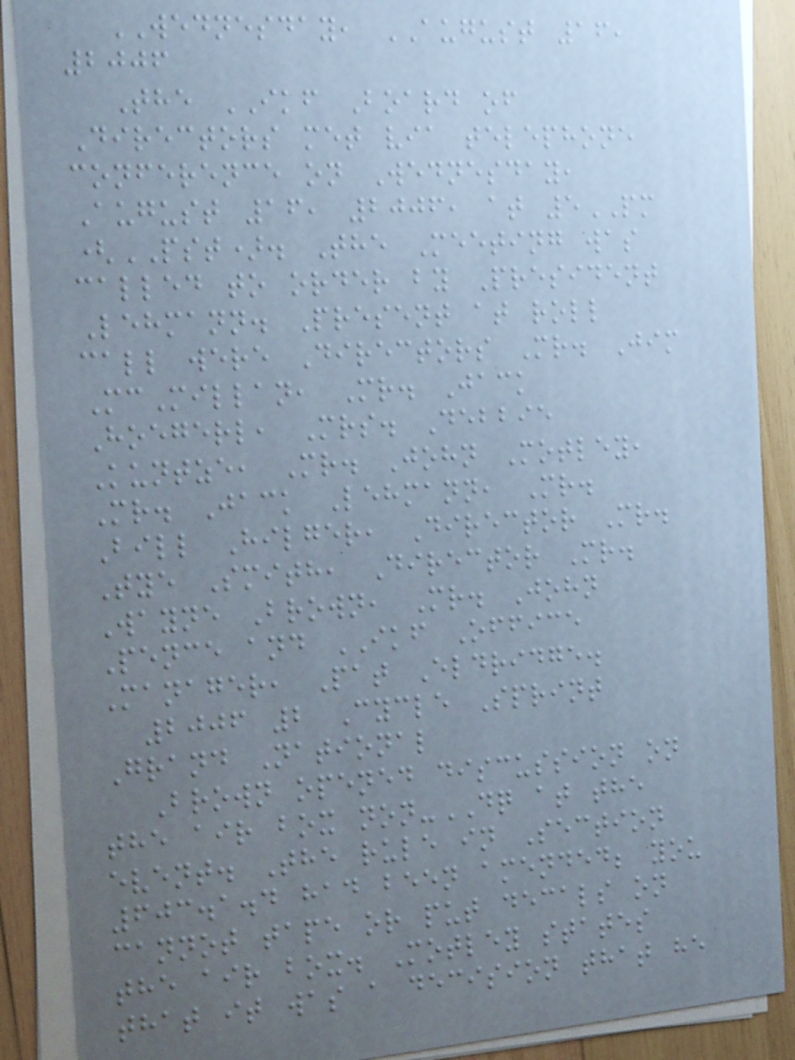WEDNESDAY, AUGUST 16,
2006
The IKF Board of
Directors met via telephone
conference on Wednesday,
August 16, 2006, at 5PM
(PST). The Meeting was
called to order by President
Lehmann. Present at roll
call were Directors Mr. Jim
McMillan, Mr. Jack
Hoegerl, Mrs. Debbie
Kuntze, Mr. John Motley,
Mr. Jack Lehmann, Mr.
Bill Hilger, Director Mr.
Tye Smith, Director Mr.
Wayne Brown, Mr. John
Pence and IKF Office
Manager, Pat Eldridge.
2006 2 Cycle Sprint
Grand National
Brown opened discussion on
the air box non-DQ at the
event. The rule in Section
603.1.4 had been amended; you
cannot tape or put decals on
the air box. Motley states
that it was a decision that he
